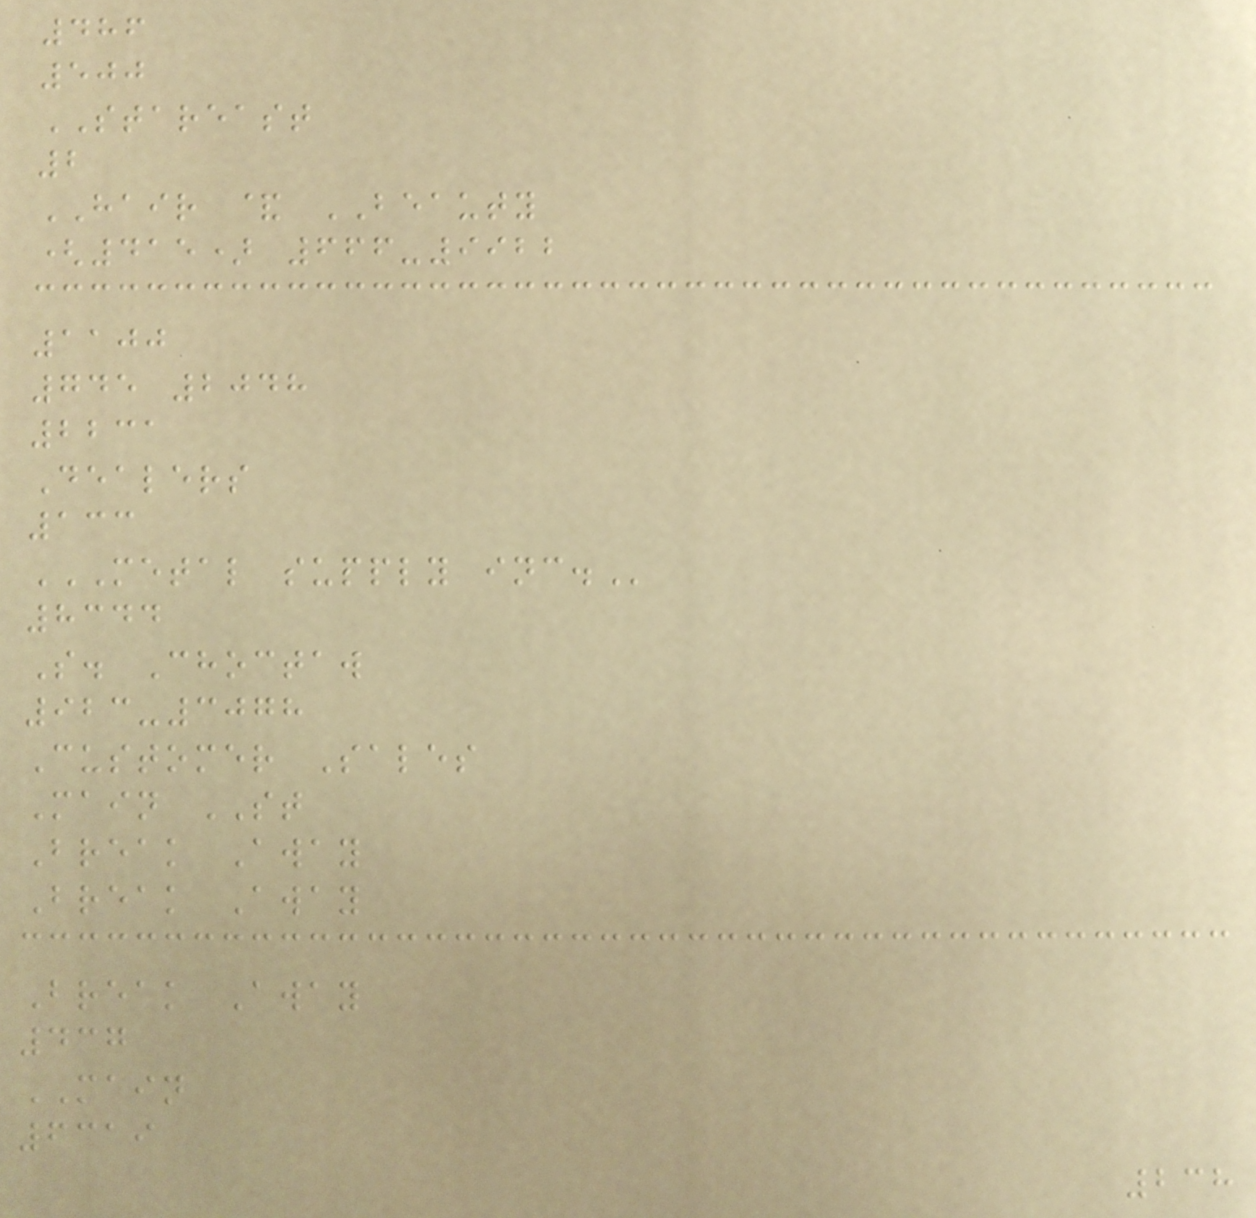486
500
STAREAST
2
HAIR & BEAUTY
(415) 666-9922
1100
745 2048
2231
Dealers
133
METAL SUPPLY INC.
8344
S. Choctaw
923-3078
Customer Sales
Main ST
Break Away
Break Away
Break Away
437
MAIN
6319
238
